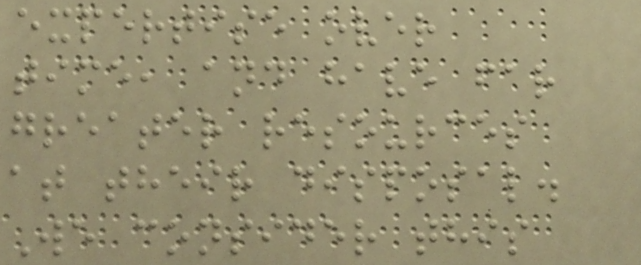expertise over
time, and have far
greater resources
at their disposal.
We consider this
